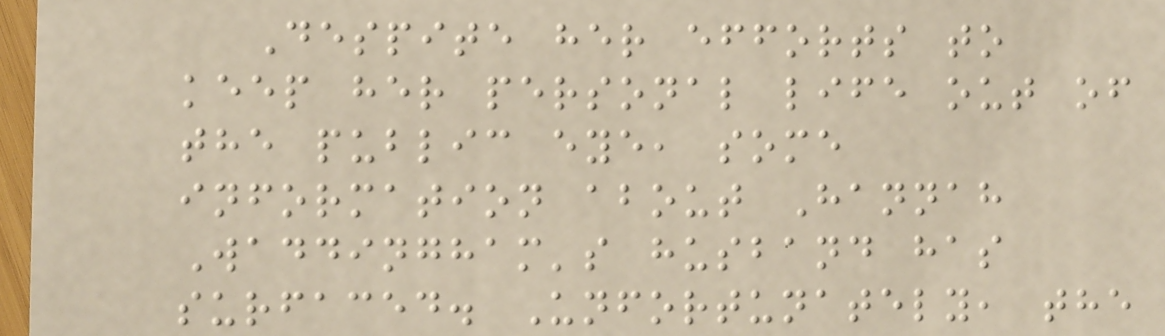Despite her efforts to
keep her personal life out of
the public eye, some
information about Hannah
Waddingham's husband has
surfaced. Unfortunately, the
